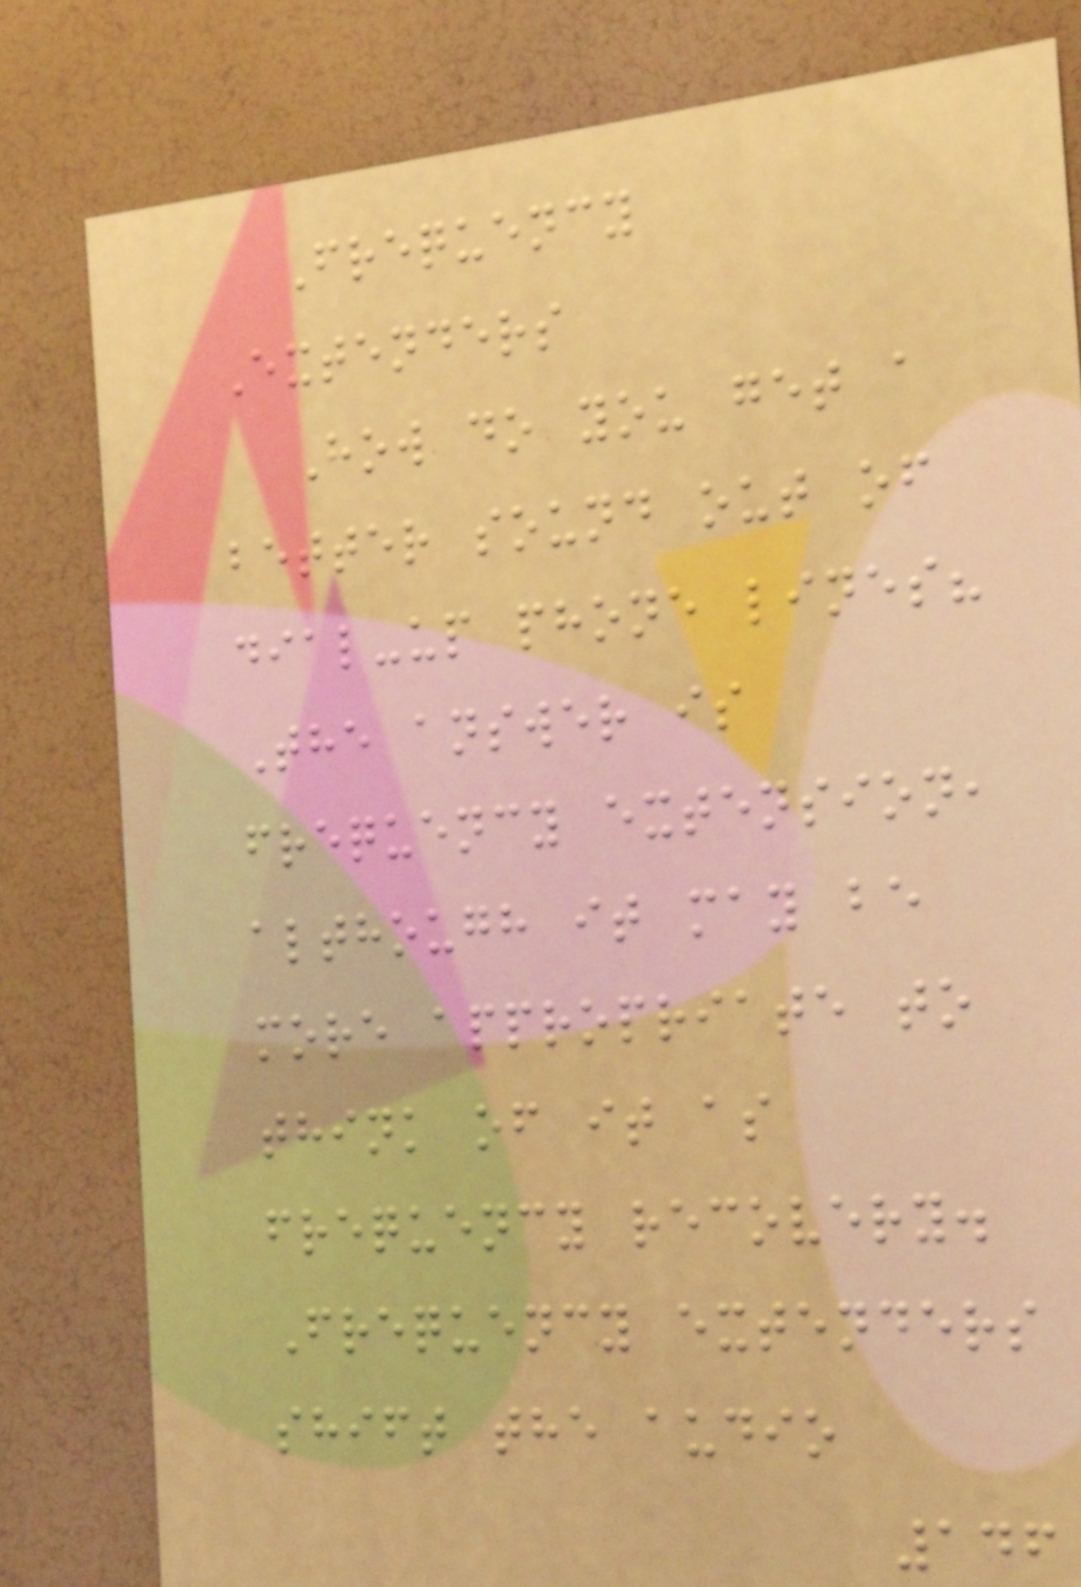Frequency
Extenders
How do you get a
better sound out of
dial-up phone lines?
The answer is
frequency extension,
although it may be
more appropriate to
think of it as
frequency recovery.
Frequency extenders
shift the audio
146
